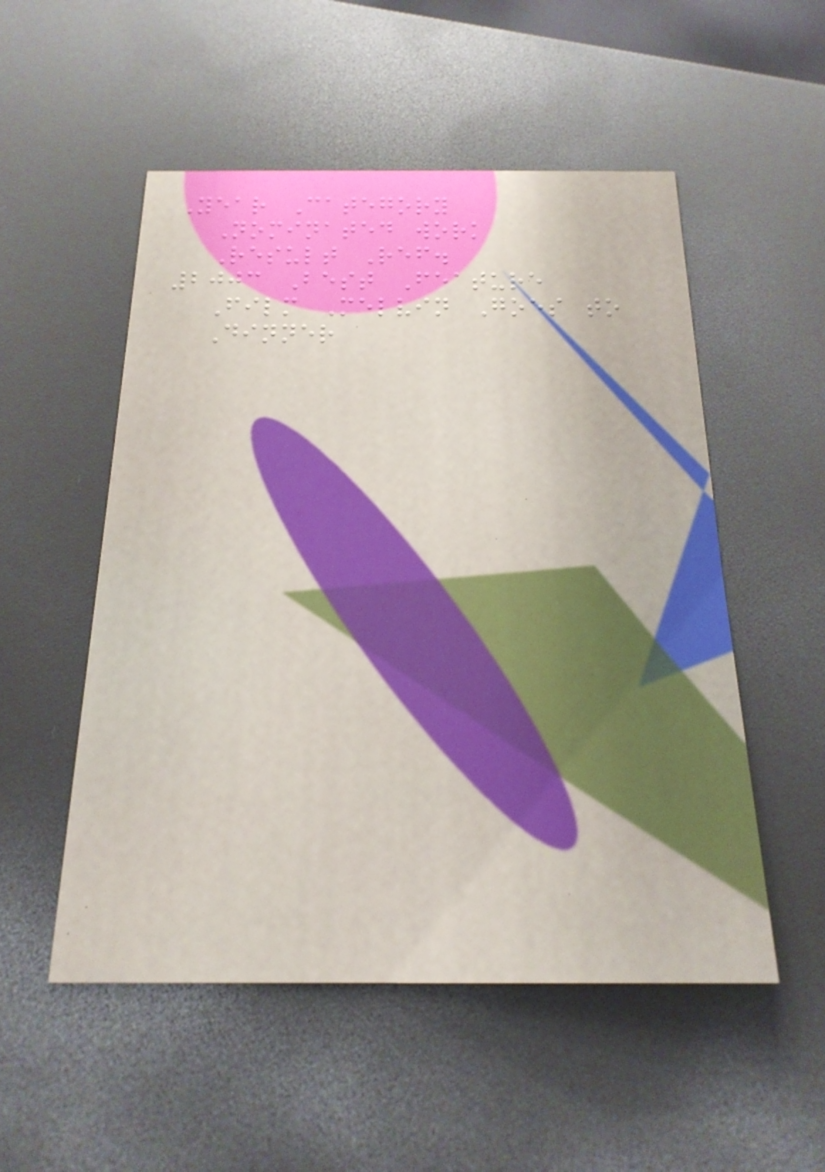Year Category
Nominated work
Result Ref.
2003 Best Feature
Film Melvin Goes to
Dinner
